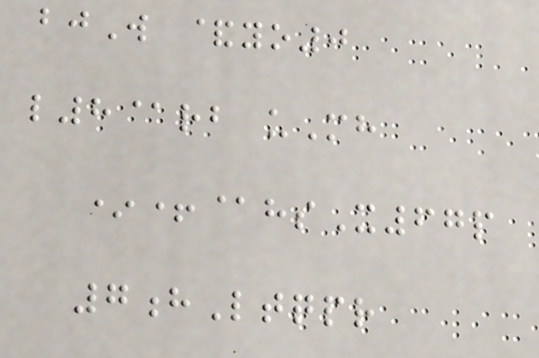bjW &yo0
l8@rb uMh
*+@hsX67p
7hLtqpr
